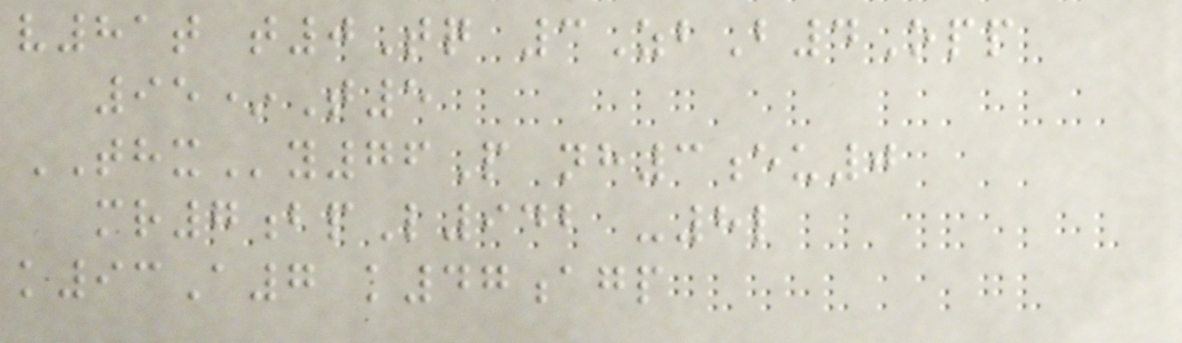v81t t0Tq 3ZbB4Opp
95*T5
THXy76P nh3eu0
mr7bpL942 -8l
k93A7 k47agp
